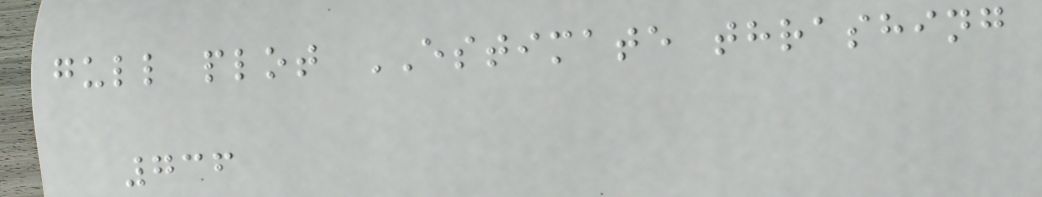gull plot ESTIMATE thrashing
736
